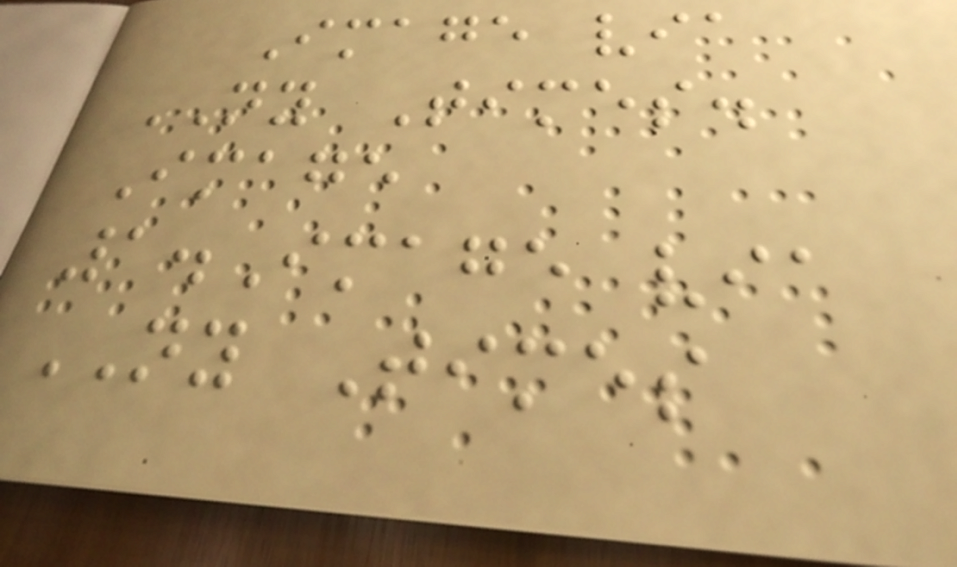Image via
NY Times.
Image
1.Image via
NY Times
